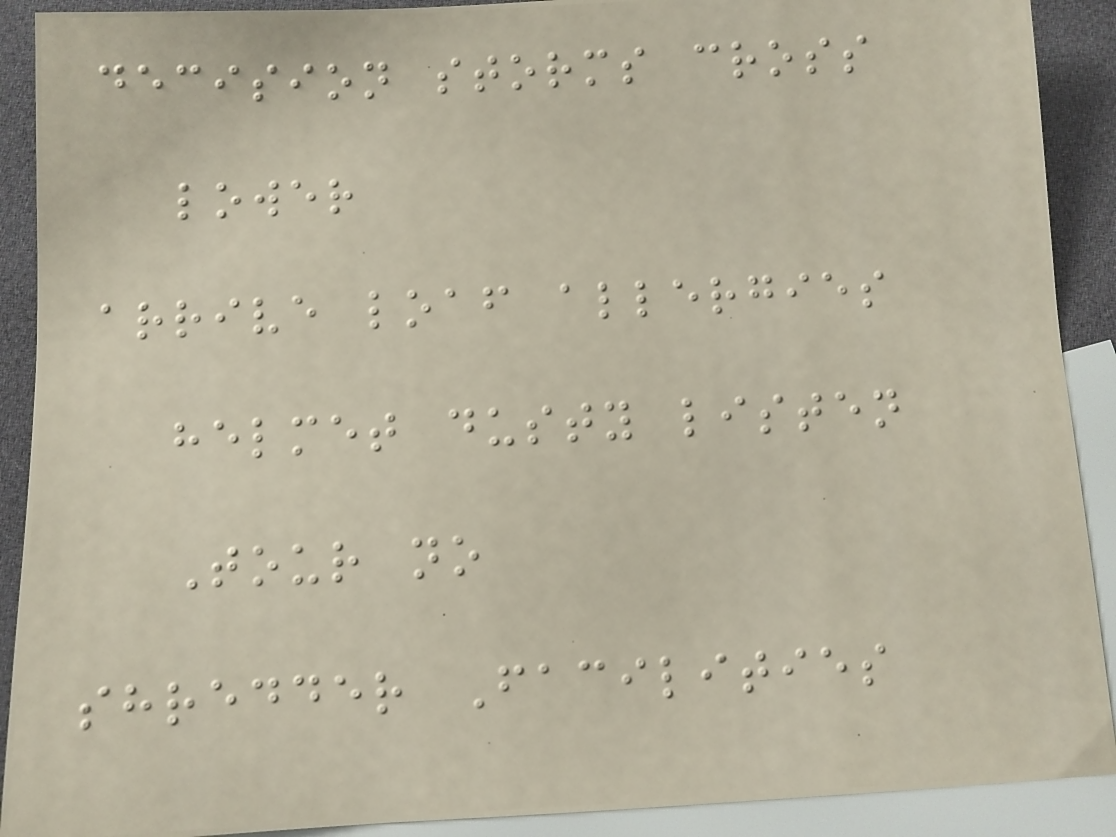decision storms cross
lower
arrive loaf allergies
helmet dusty listen
Tour no
shredder Facilities
